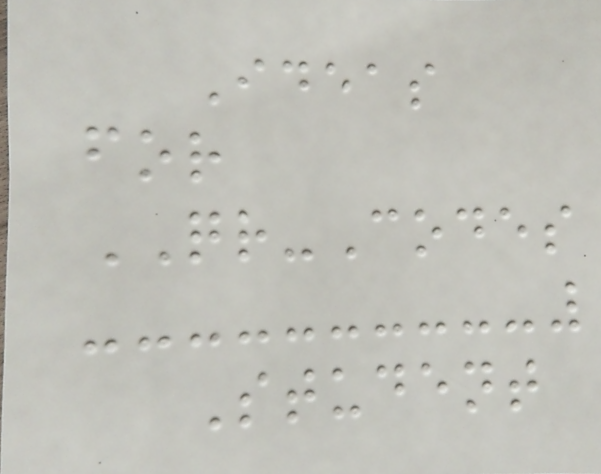Ideas
for
QR-Codes
Student
